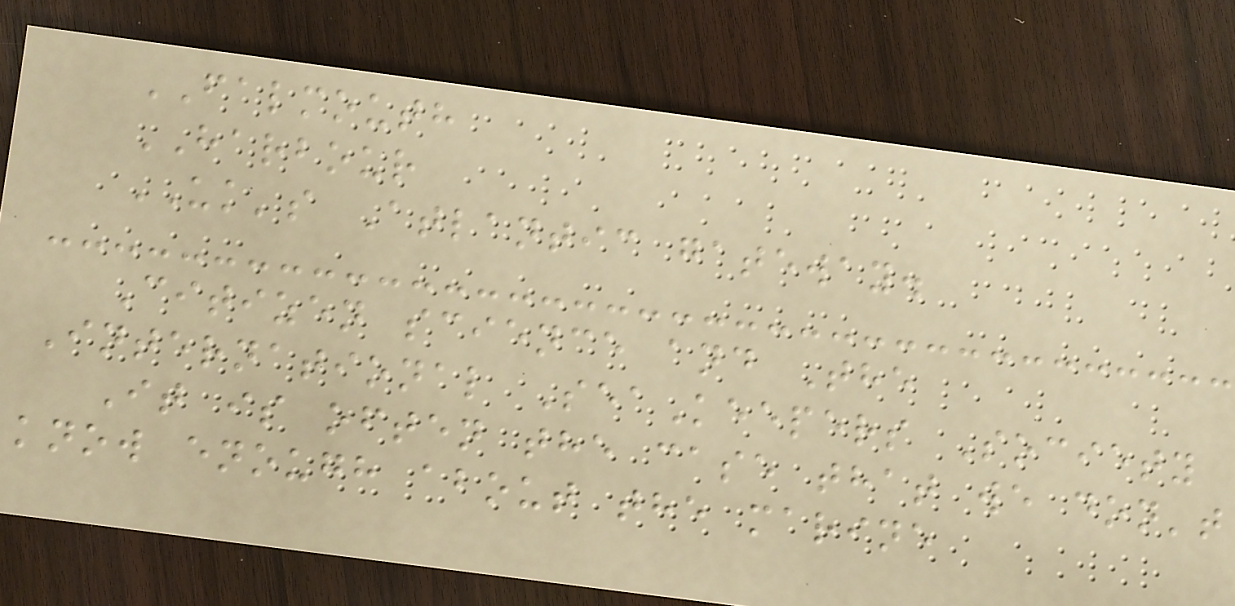FALMOUTH
HARBOUR
UK's Atlantic gateway.
Citizen science and The
International SeaKeepers Society
It is often the case that we don't
know enough about the marine
